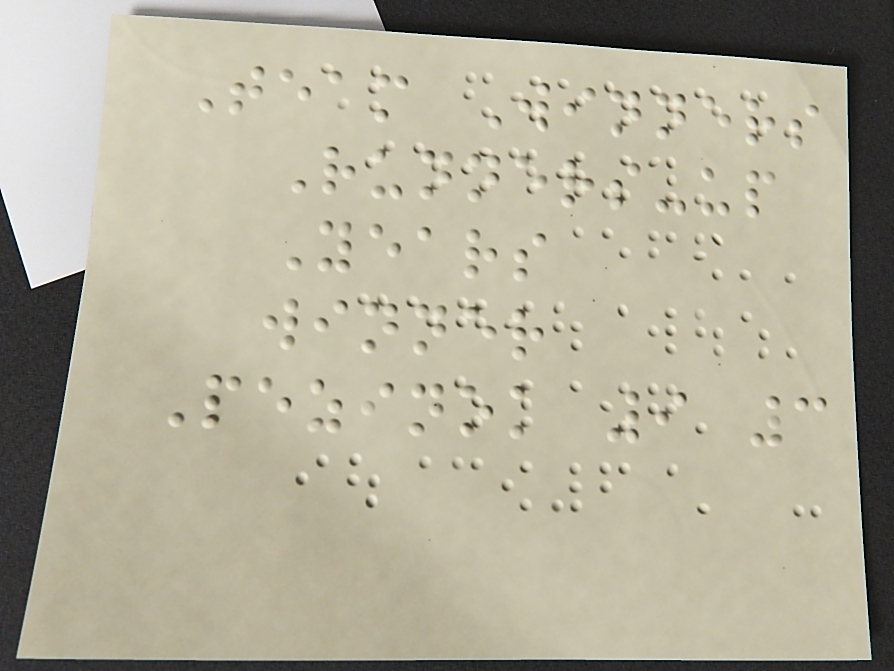Team Winners
Runners-up
Years
winner
Pezinok 9 3
